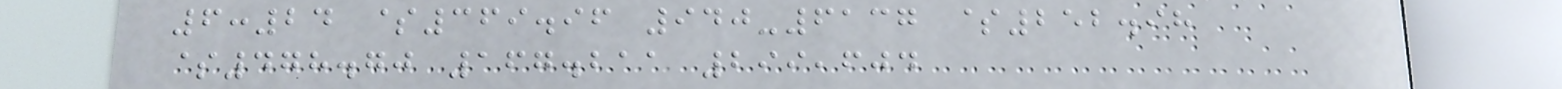6:24 $369.96 940-6137 $252.98
$478.70 167.211 299,604
